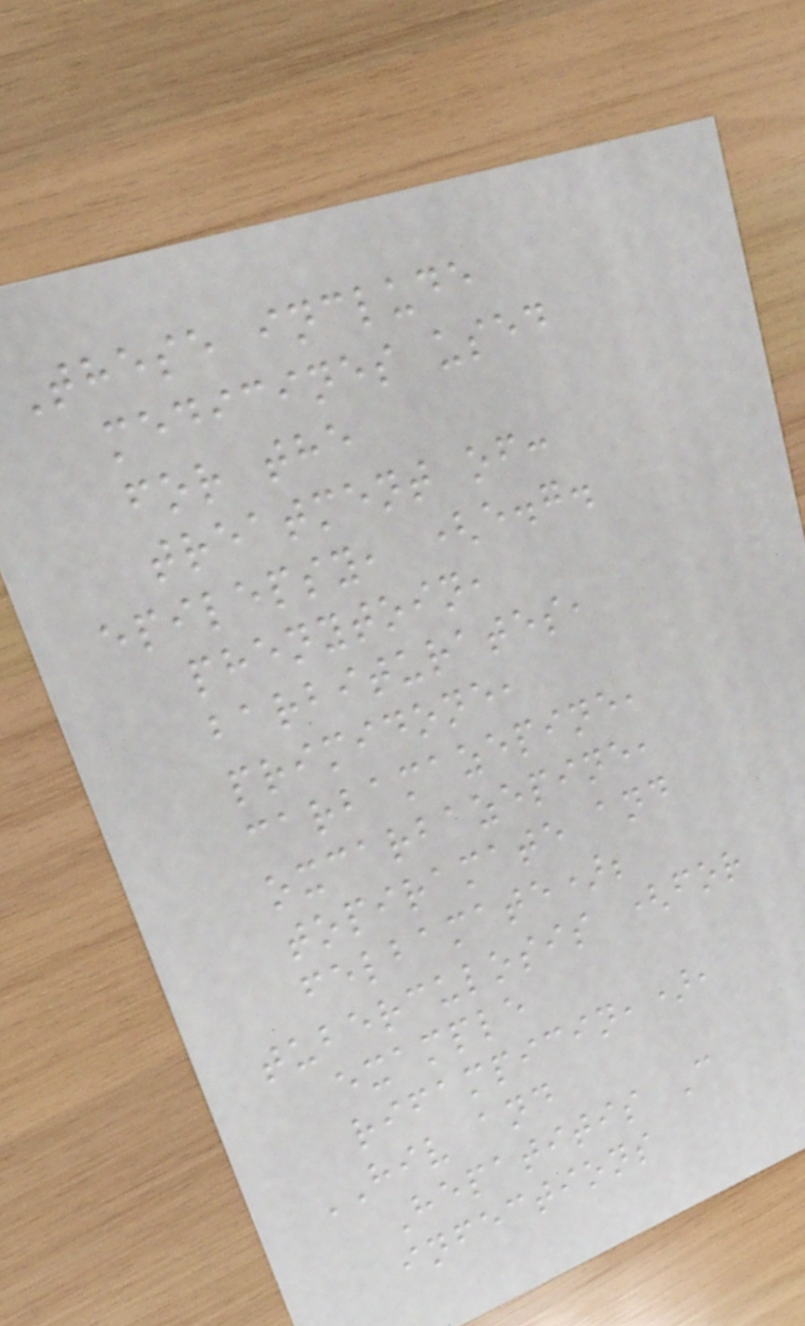These include
medicines used
for the
treatment of:
epilepsy, (e.g.
phenytoin,
barbiturates,
primidone,
carbamazepine,
oxcarbazepine,
topiramate and
felbamate);
tuberculosis (for
example
rifampicin,),
HIV and
Hepatitis C
infections
